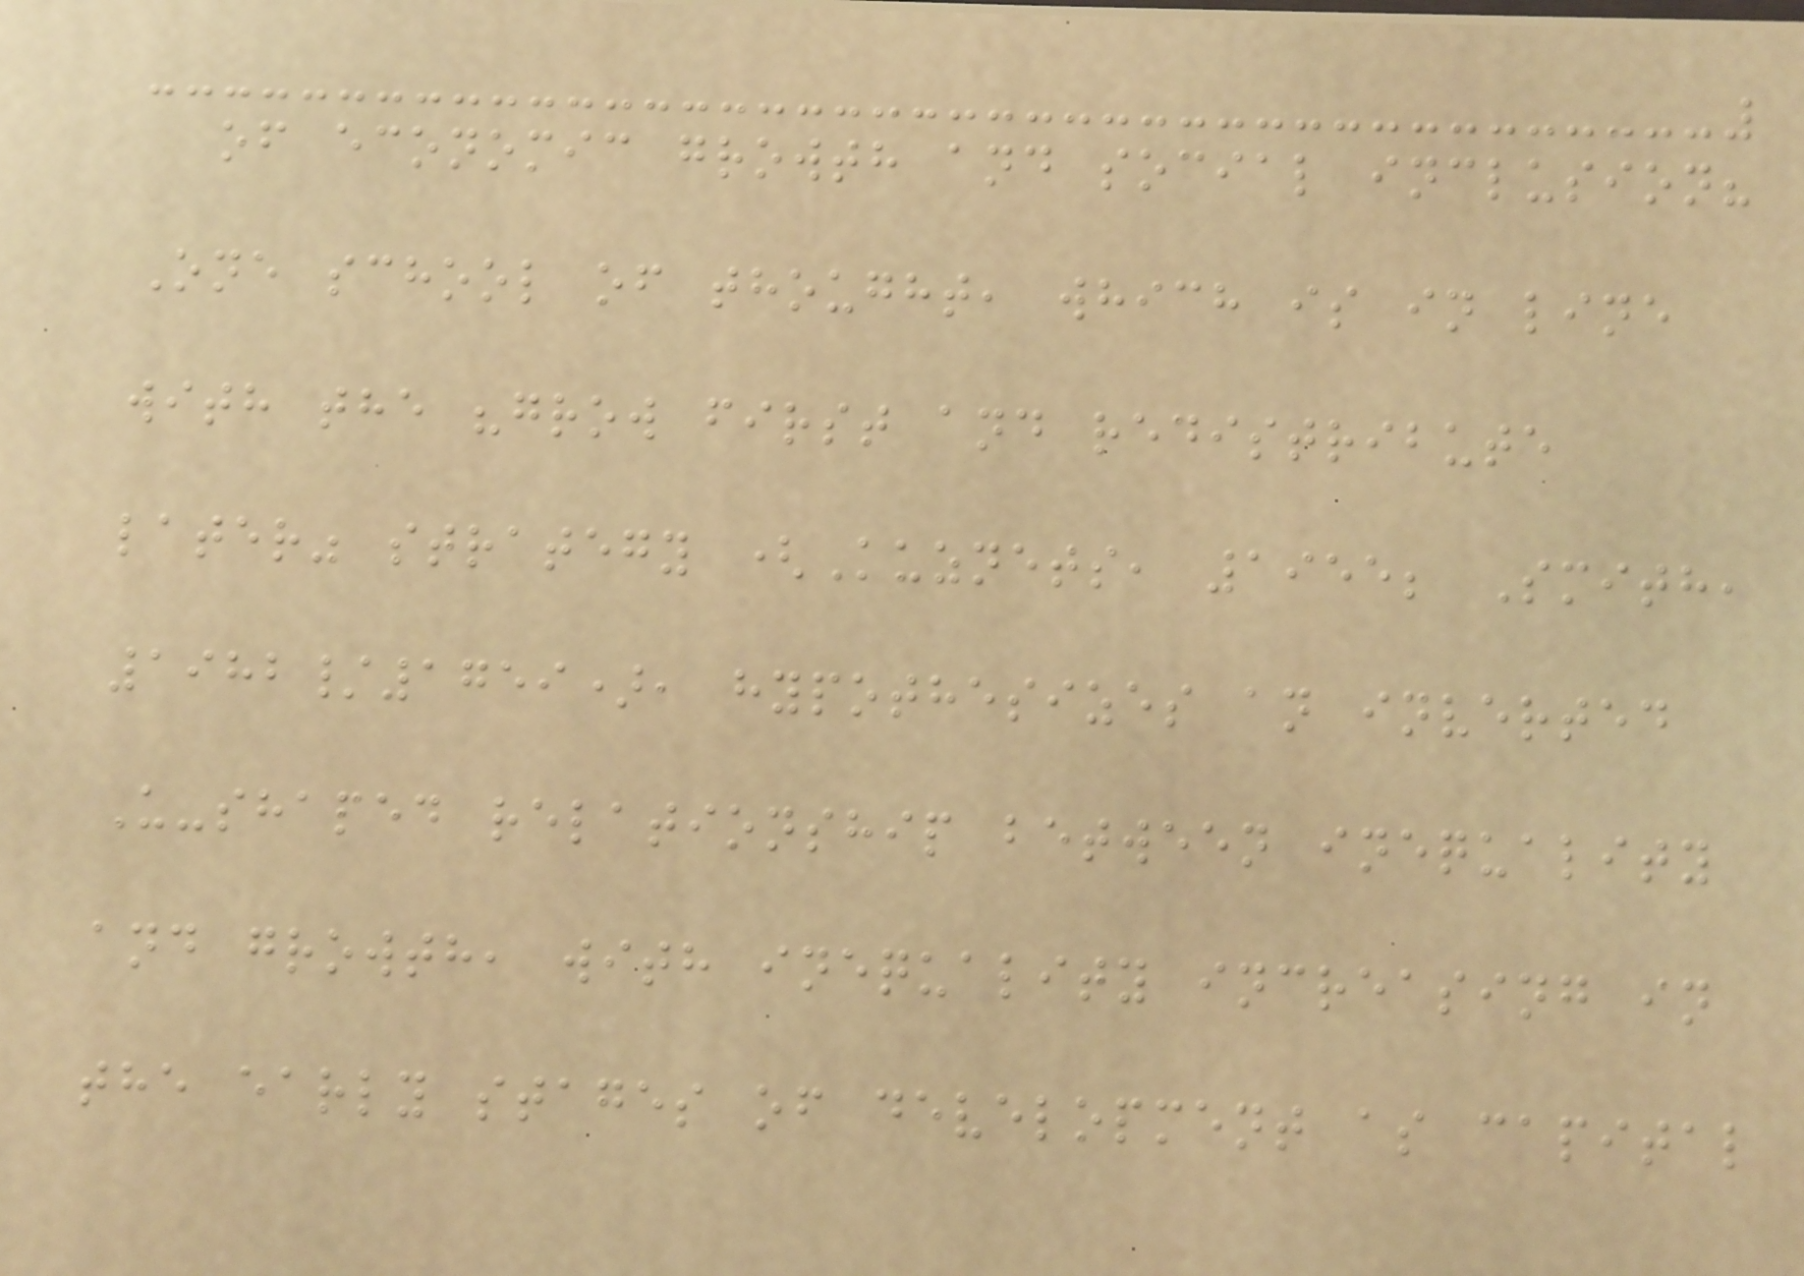of economic growth and social inclusion?
One school of thought, which is in line
with the "grow first and redistribute
later" strategy (Kuznets, 1955; Smith,
1982/1759), hypothesizes an inverted
U-shaped relationship between inequality
and growth, with inequality increasing in
the early stages of development as capital
